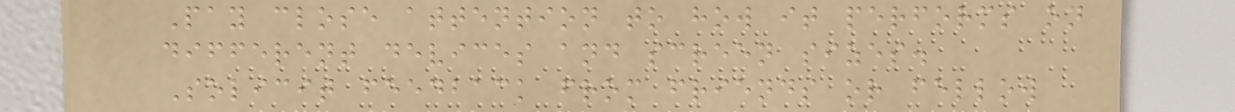Pay close attention to how it performs on
different devices and screen sizes.
Solicit feedback from friends or fellow
